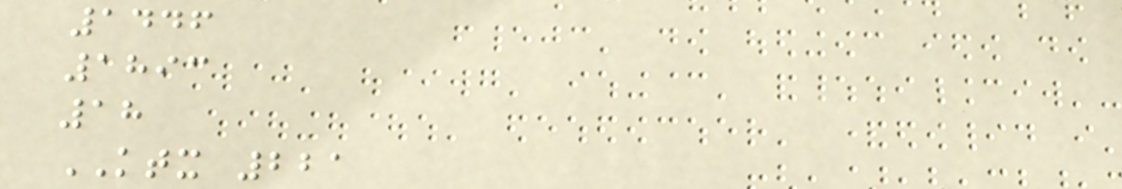1446
1893
18
KTX 221
